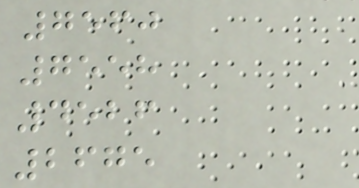7560
7558
4526
2675
